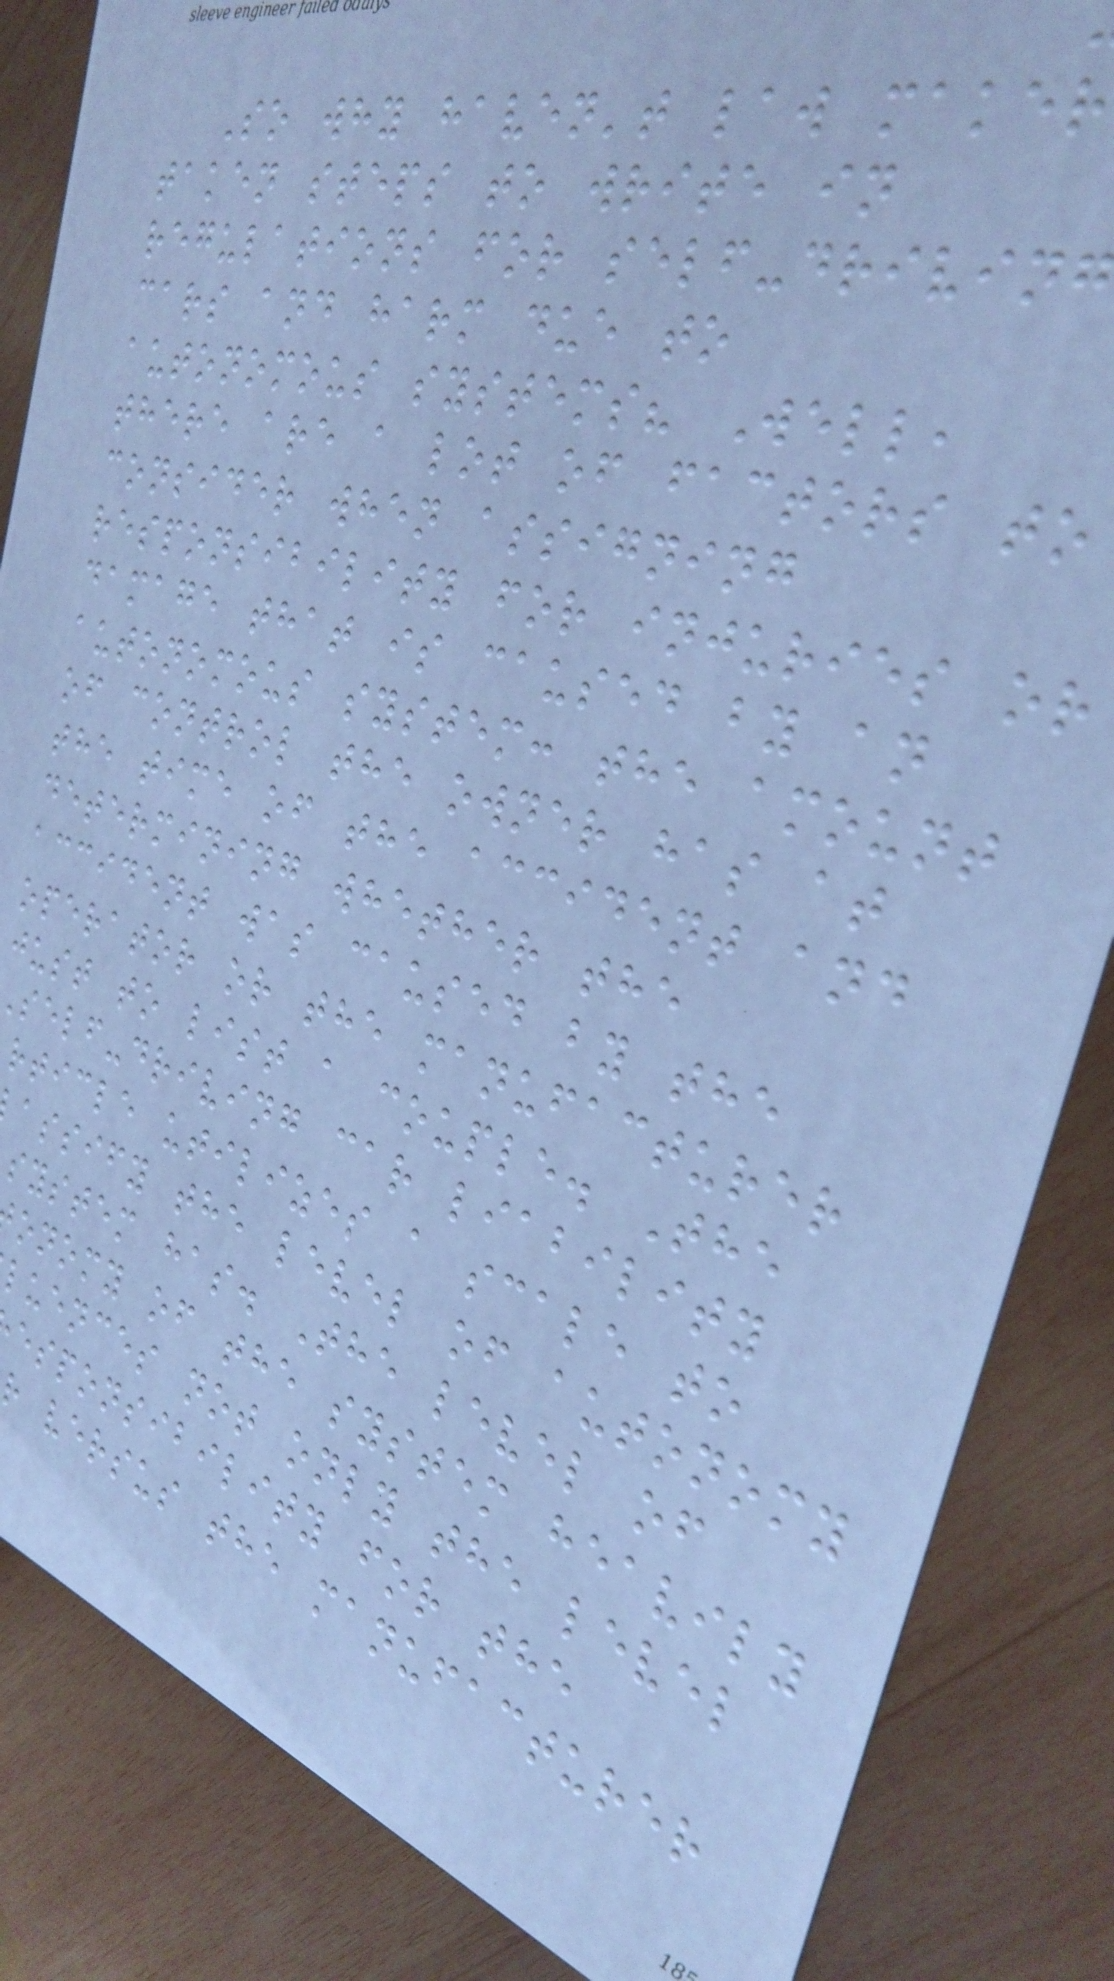So why haven't law maker
taken steps to write in
regulations for self-drivin
cars and harm due to
autonomous systems? Well,
there are a lot of factors to
consider when assigning
responsibility for injuries or
damage that is caused by an
autonomous system: the amount
of control the owner has at
the time of the accident and
determining whether the
accident was caused by the
operator or the manufacturer
just to list a couple. The
self-driving car liability
rticle utilizes a scale to
assify the level of autonomy
system has. The level of
onomy of the system heavily
luences not only the level
esponsibility for the
r versus the manufacturer
